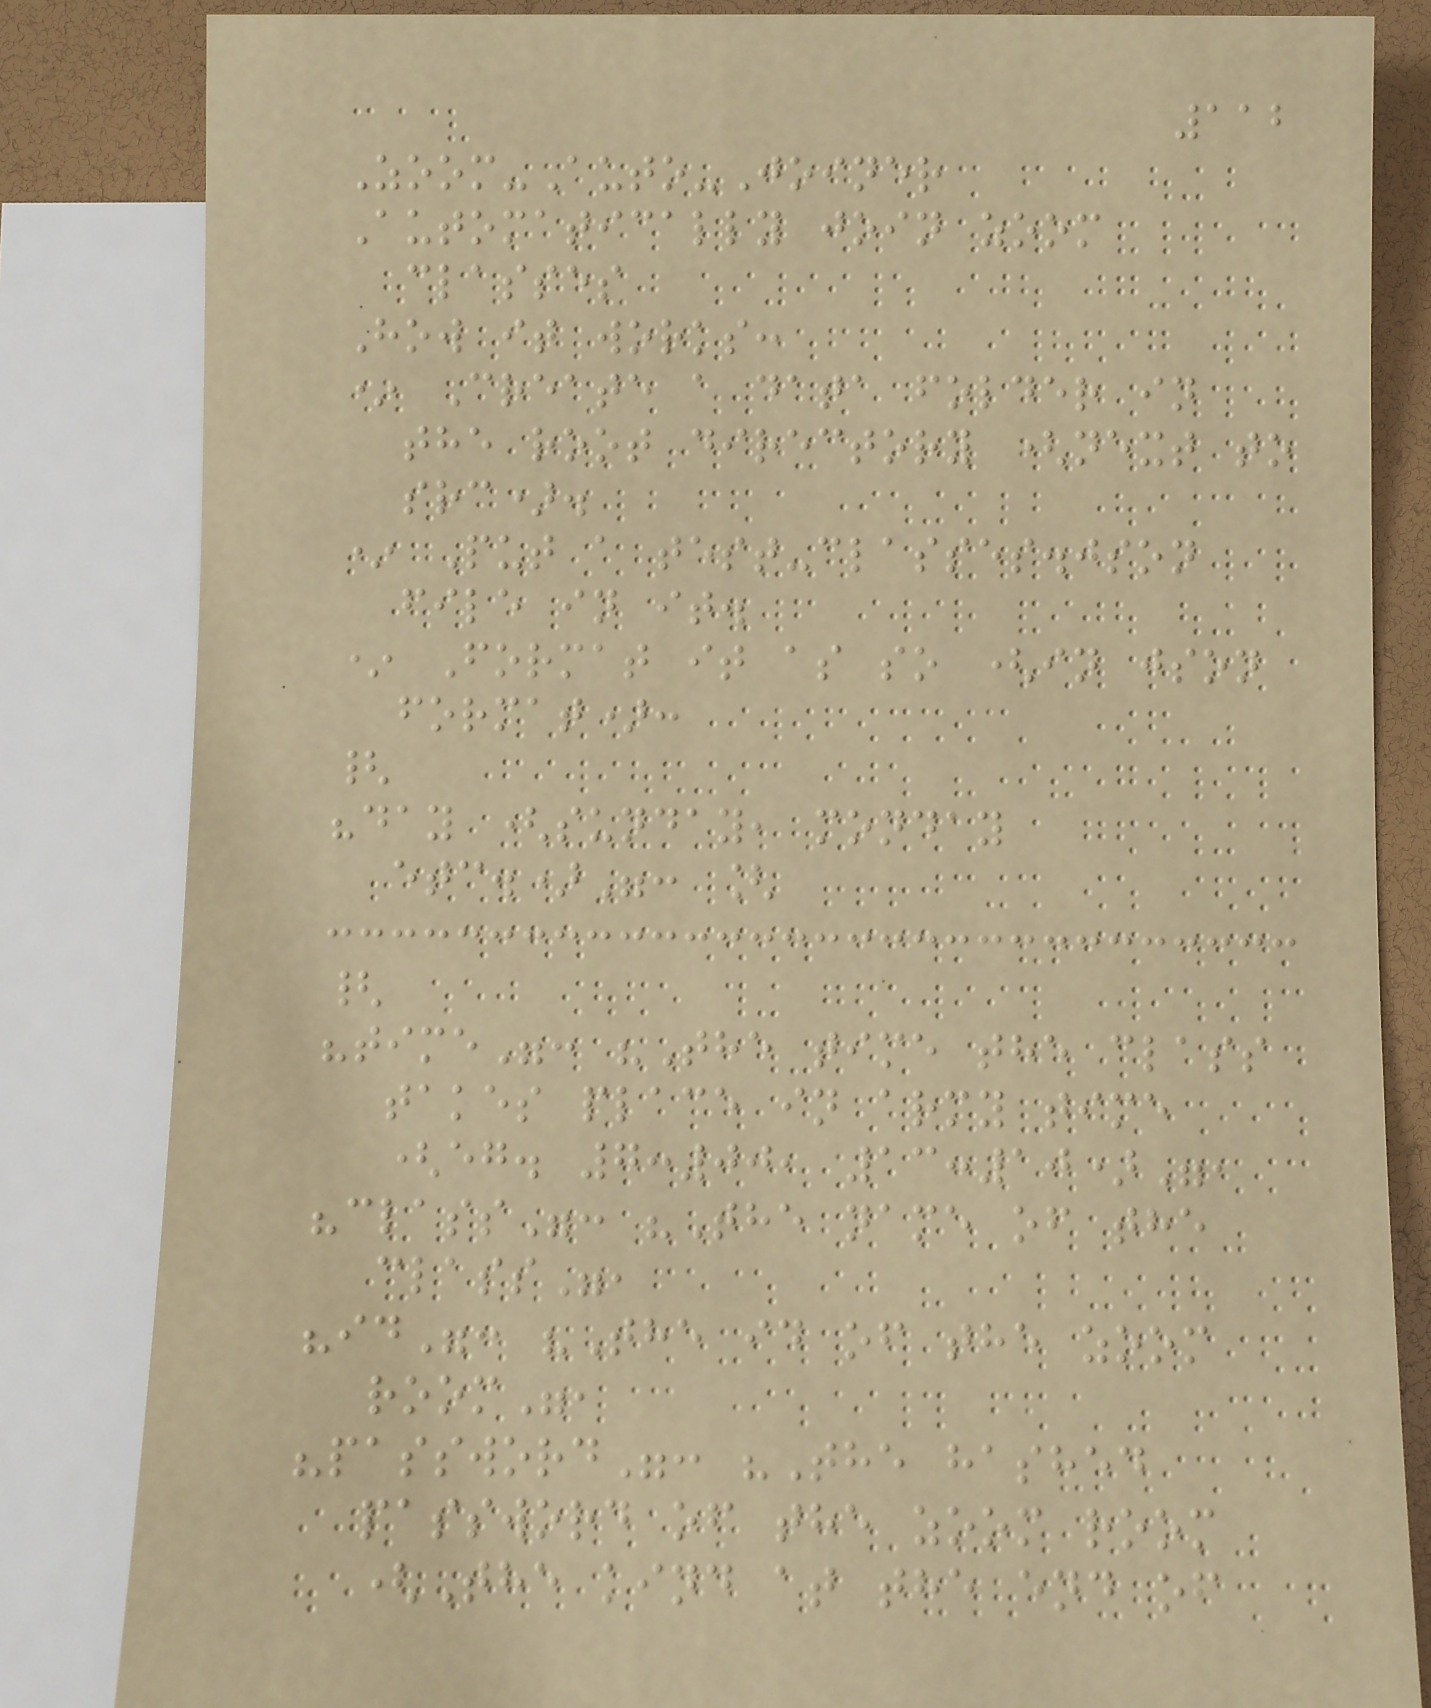112
Zoom-Auto-Joiner
Automatically join zoom
classes
How it works:
* Create a data folder in
the root directory (next to
src).
* Put a test-classes.json
file in it.
* Format it as so (in json
format):
{
"day (sunday, monday
etc.)": [
{
"time": "The time the class
takes place in army time
(eg. 7:00, 13:10)",
"class": "The name of the
class",
"id": "The id of the zoom
room",
"password": "The hashed
password of the zoom room
(The kind at the end of
